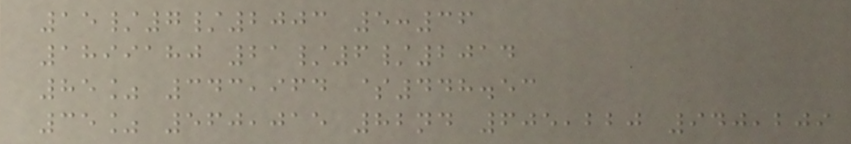15/7/2003 5:36
1899180 21/6/2014
85% 343,964 $448.53
35% 560,015 82nd 605,220 940,209
